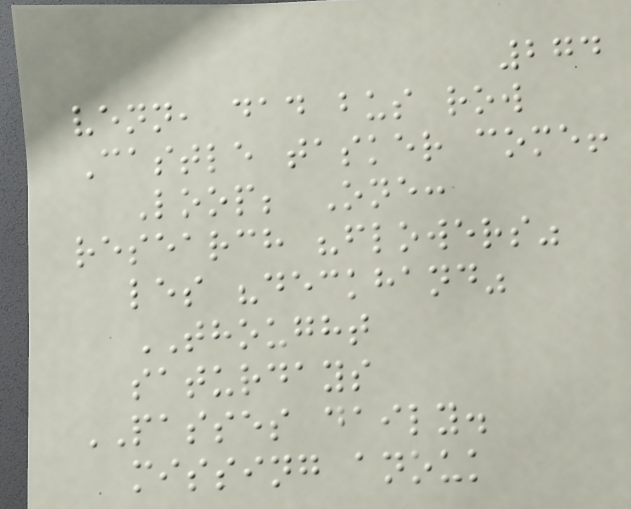274
venn, dad bus row
Castle tasker come!
Loop; One:
research "flowers"
les "deckhand"
THOUGHT
saturdays
PASSES daily.
missing anouk
